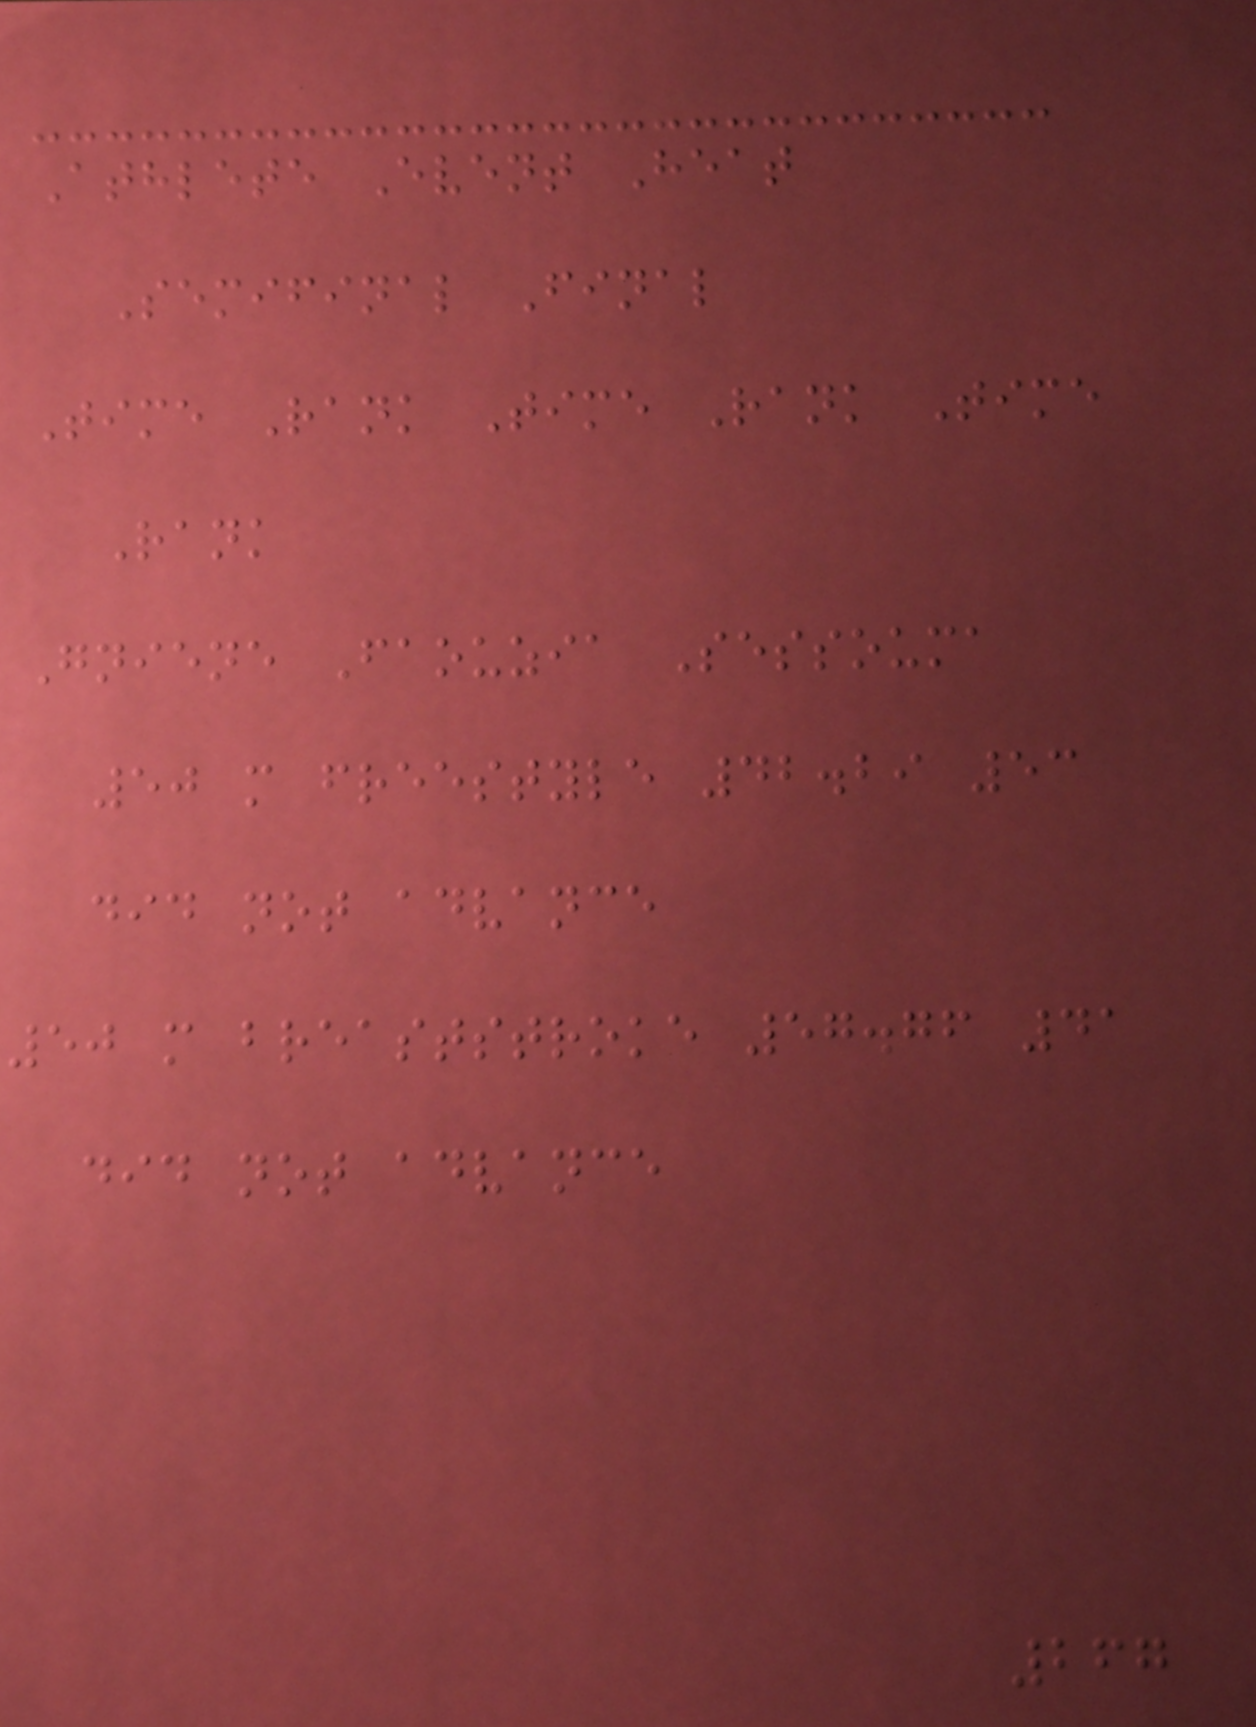Athlete Event Heat
Semifinal Final
Time Rank Time Rank Time
Rank
Gniene Faouzia Sessouma
50 m freestyle 42.29 53
did not advance
50 m breaststroke 57.76 41
did not advance
267
